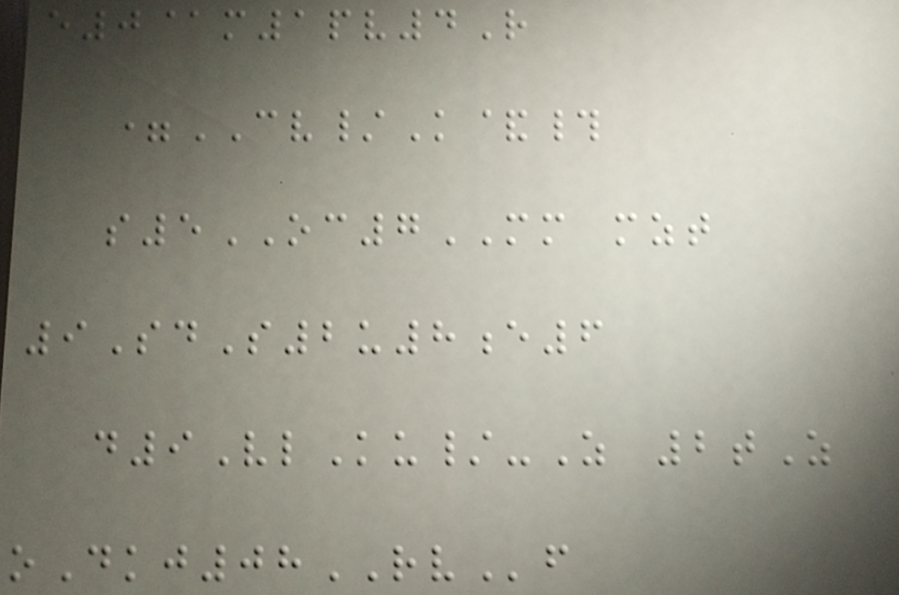e0@m1pv4R
=CV/K&#
s5OC7MM mzt
9SdS2u8e6
d9VlKu/-Z 2tZ
oDkj08RVf
